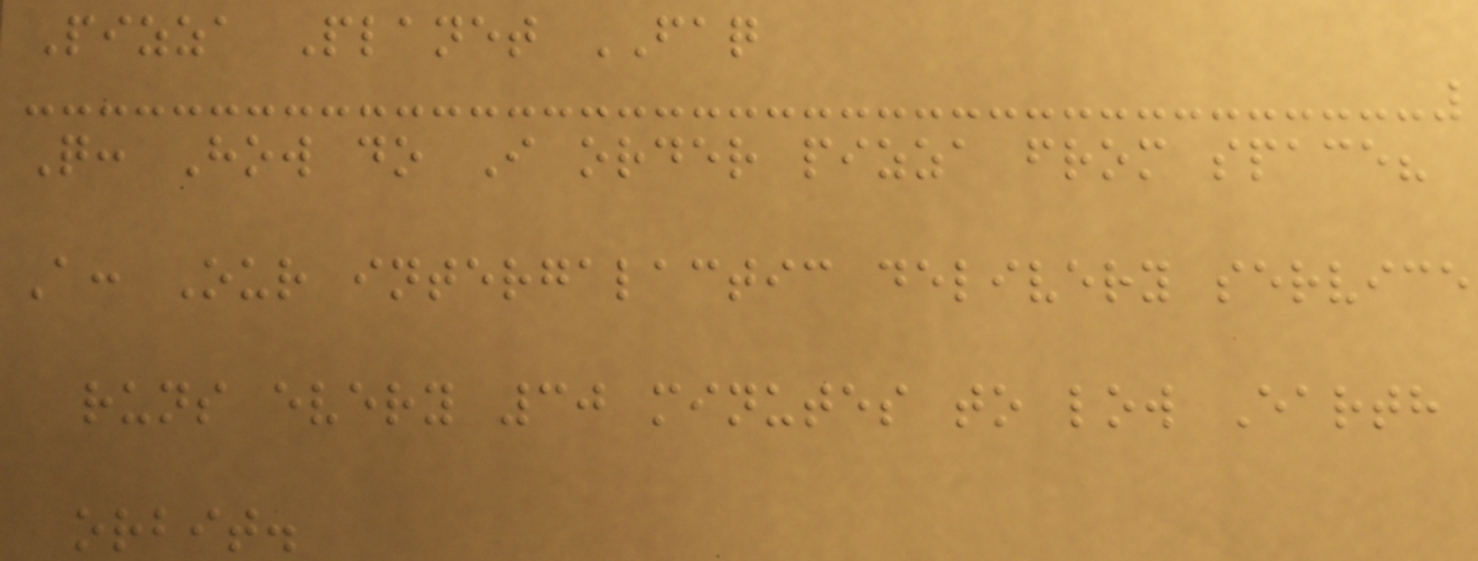Pizza Planet FAQ
Q: How do I order pizza from space?
A: Our intergalactic delivery service
runs every 30 minutes to low Earth
orbit.
